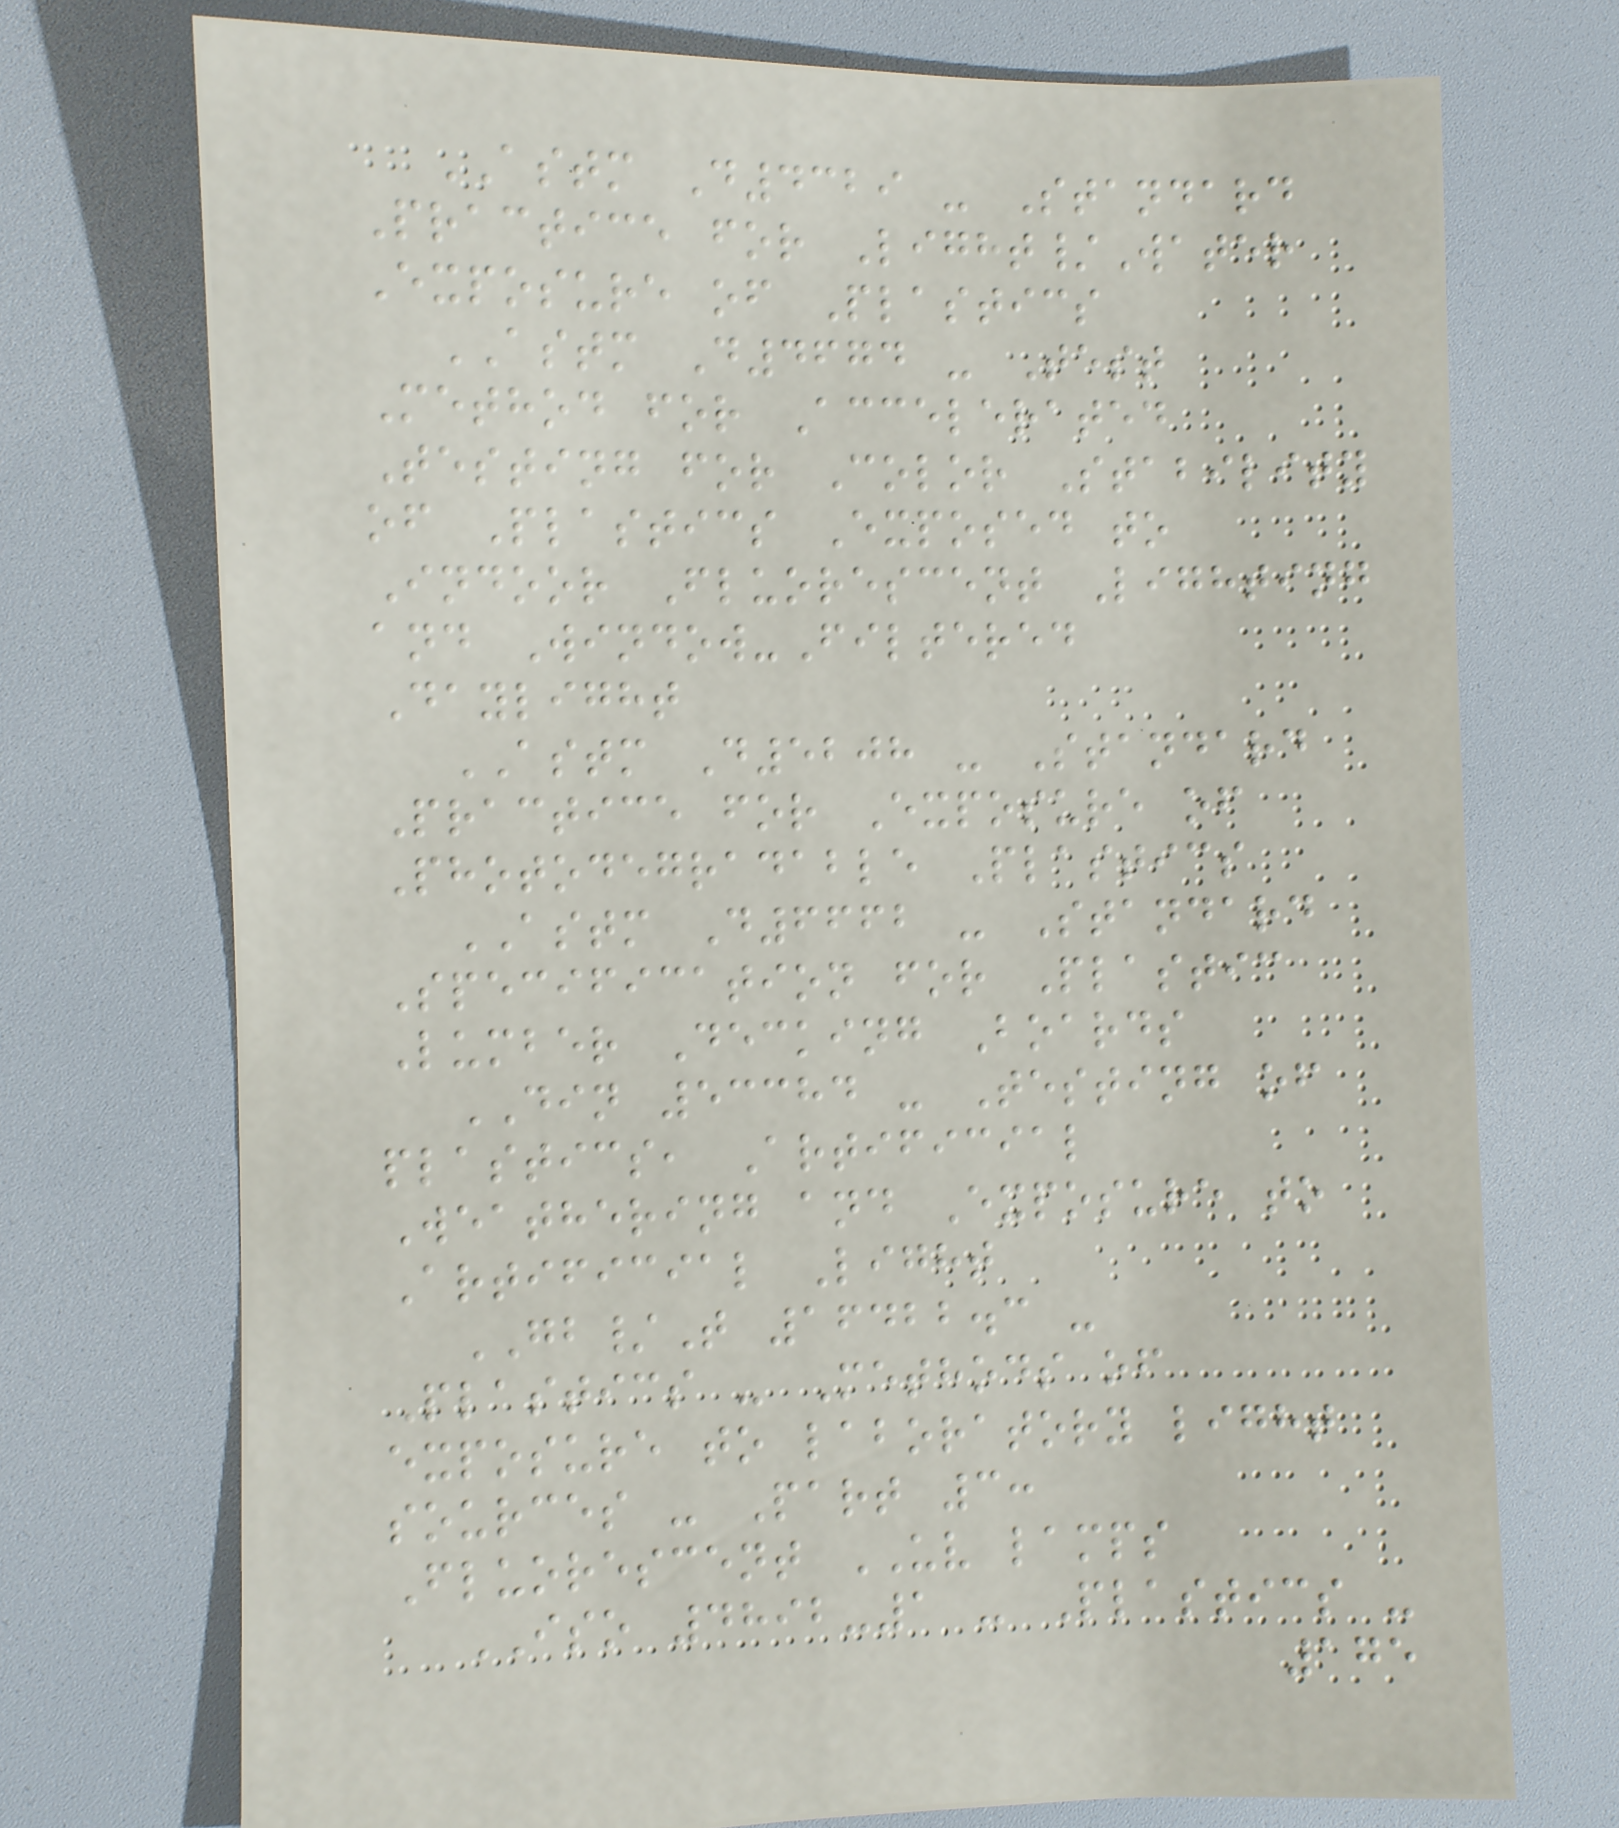ASTM D4329 - Standard
Practice for Light/Water
Exposure of Plastics
ASTM D4674 - Test
Method for Accelerated
Testing for Color Stability
of Plastics Exposed to
Indoor Fluorescent Lighting
and Window-Filtered
Daylight
ASTM D5208 - Standard
Practice for Exposure of
Photodegradable Plastics
ASTM D6662 - Standard
Specification for Plastic
Lumber Decking Boards
DIN 53384 - Testing of
plastics, Artificial
Weathering and Exposure to
Artificial Light
GB/T 16422.3 -
Plastics - Methods of
exposure to laboratory light
sources - Part 3:
Fluorescent UV lamps
ISO 4892-1 - Plastics -
175
